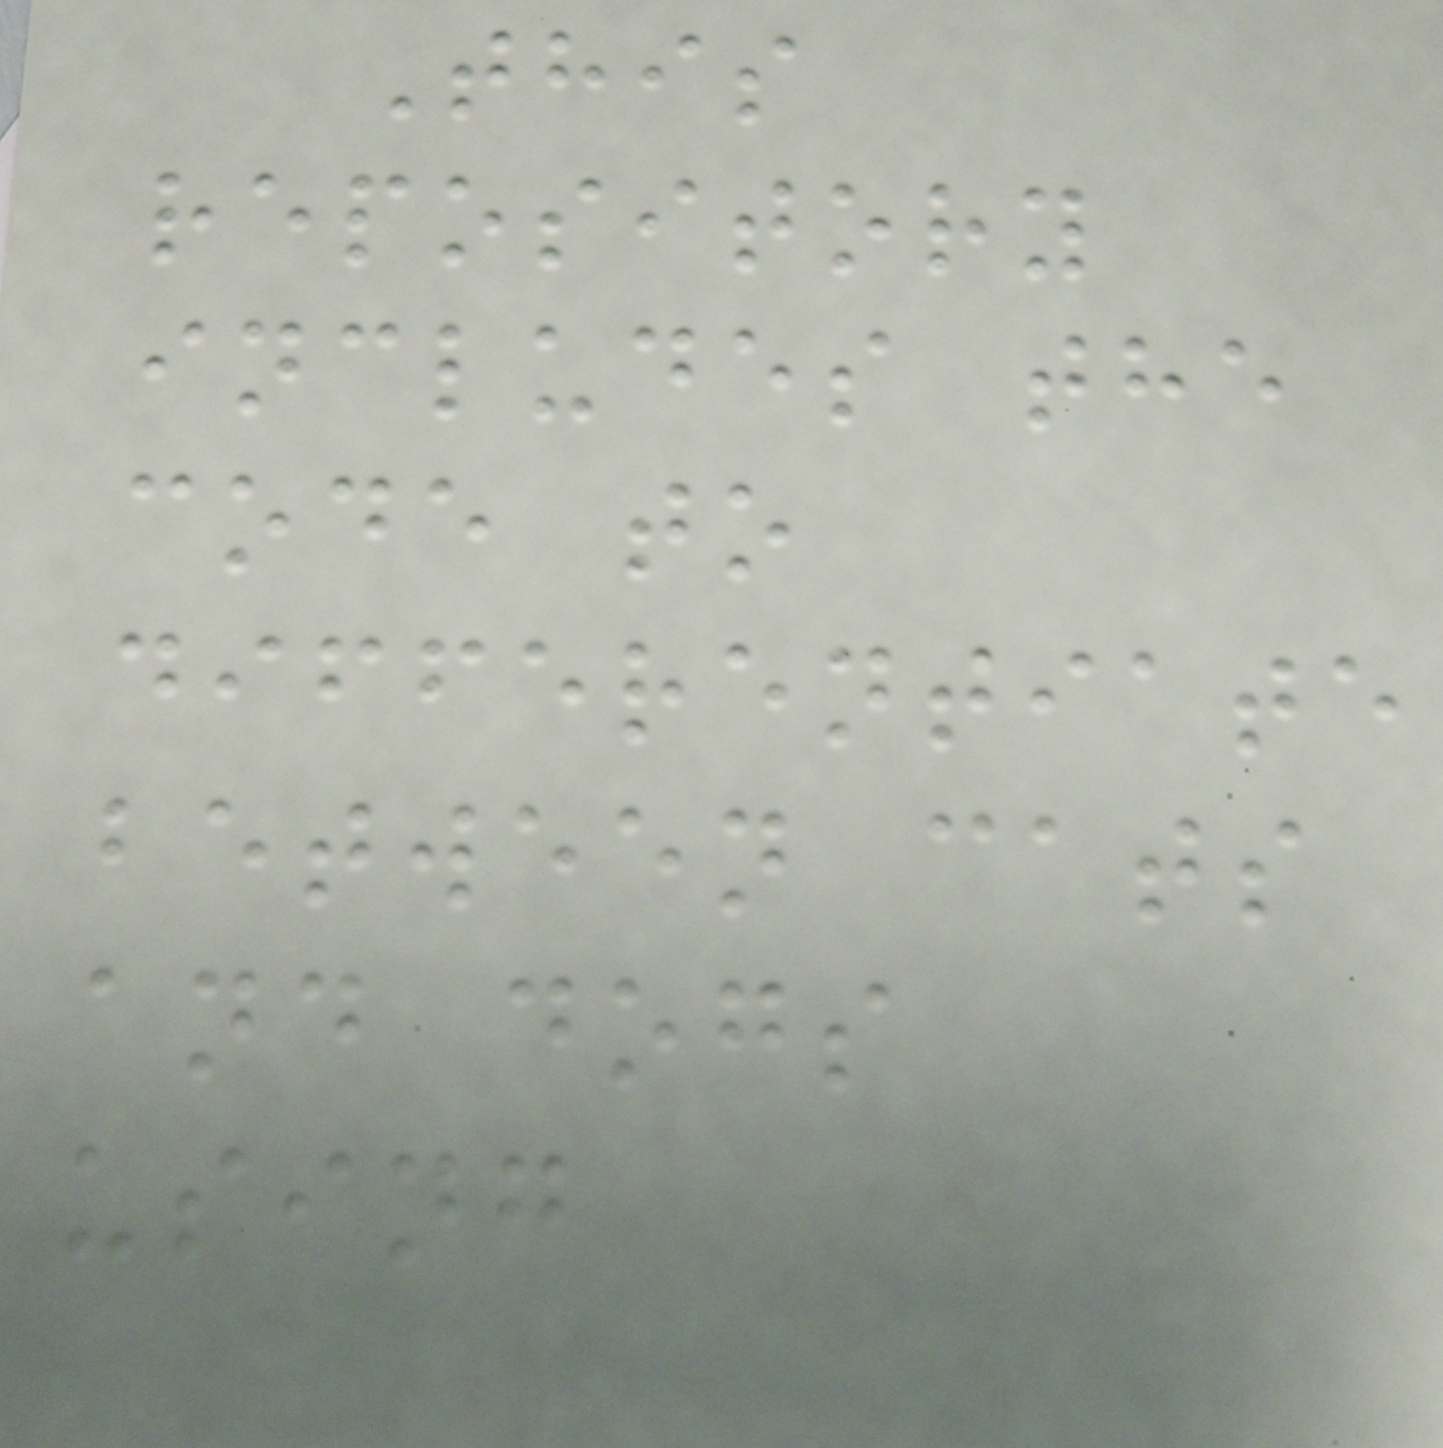This
repository
includes the
code to
differentiate
between cats
and dogs
using
